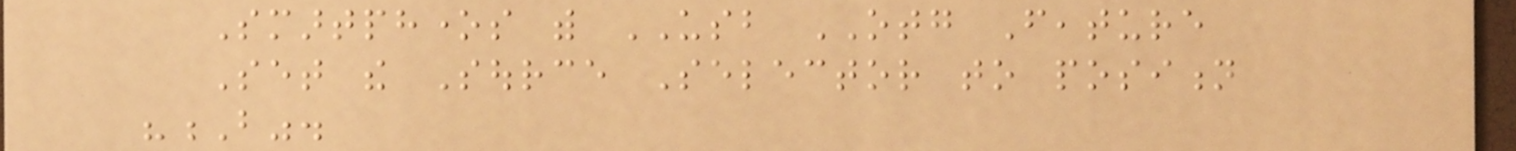Smartphones with USB OTG Feature
Set the Source Selector to position
"B".
